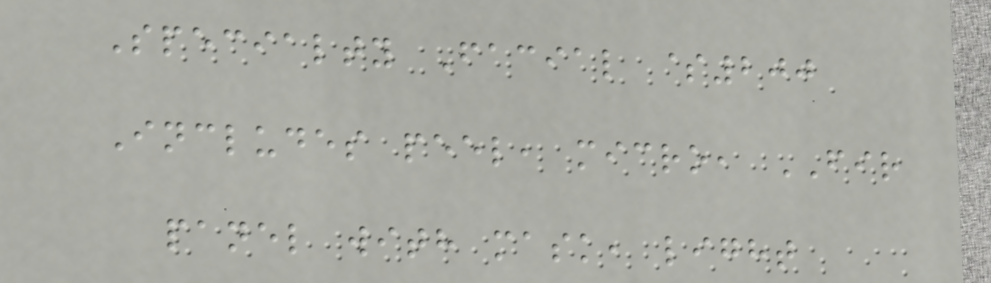Specialty Facial $200
Includes peel, micro, FIR
panel with mask, light
